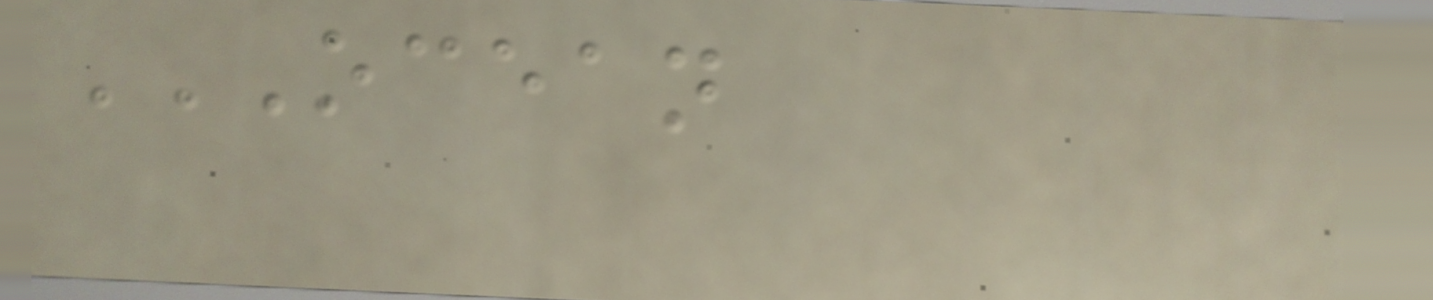OCEAN
